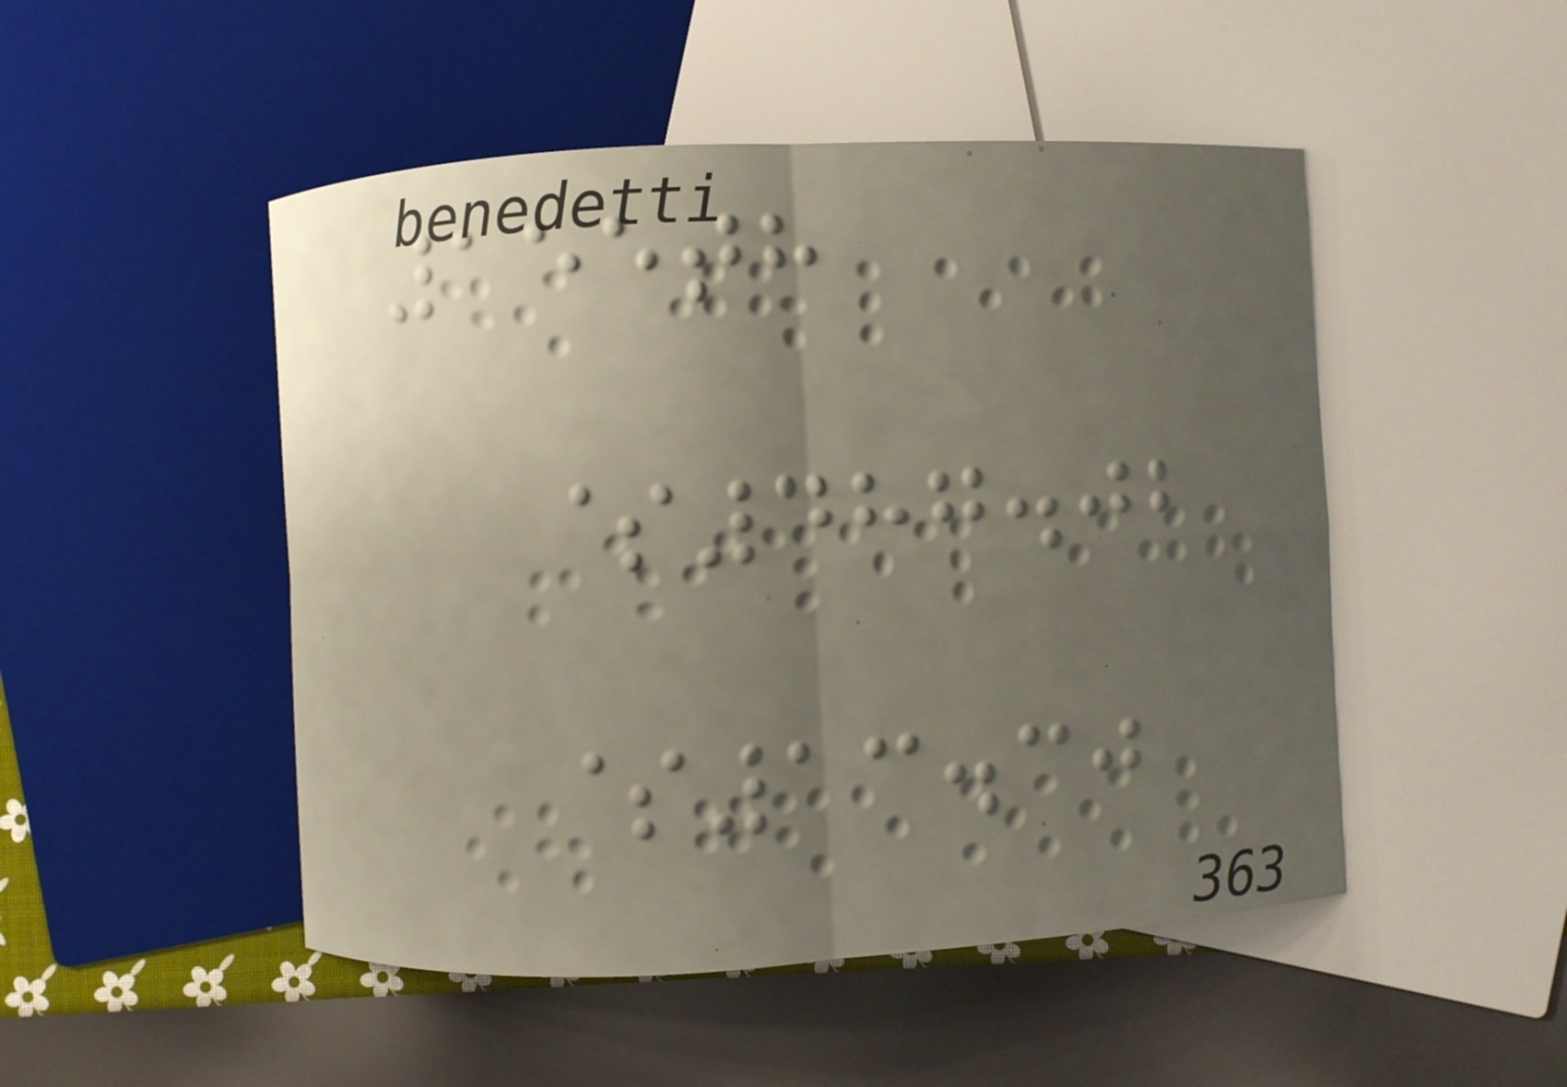155th
$487.02
$13.30
